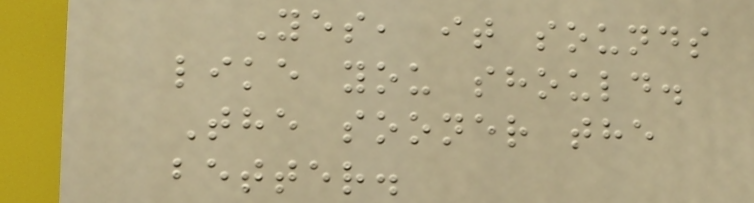Yes, it sounds
like you should.
The sooner the
better.
